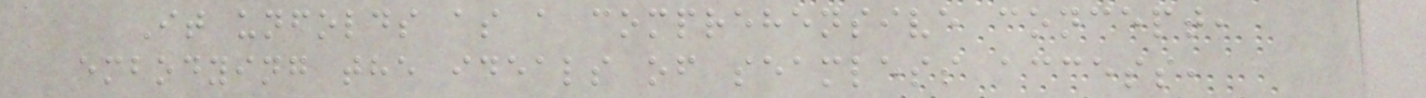It unfolds as a comprehensive concept,
embodying the ideals of seamless access,
